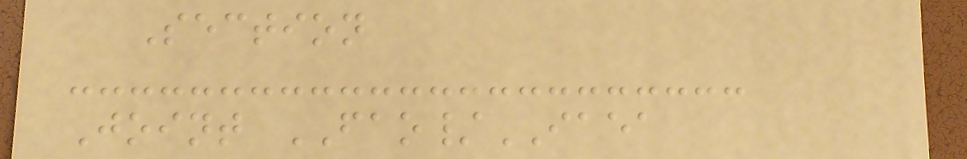Section
Joint FAO/IAEA
